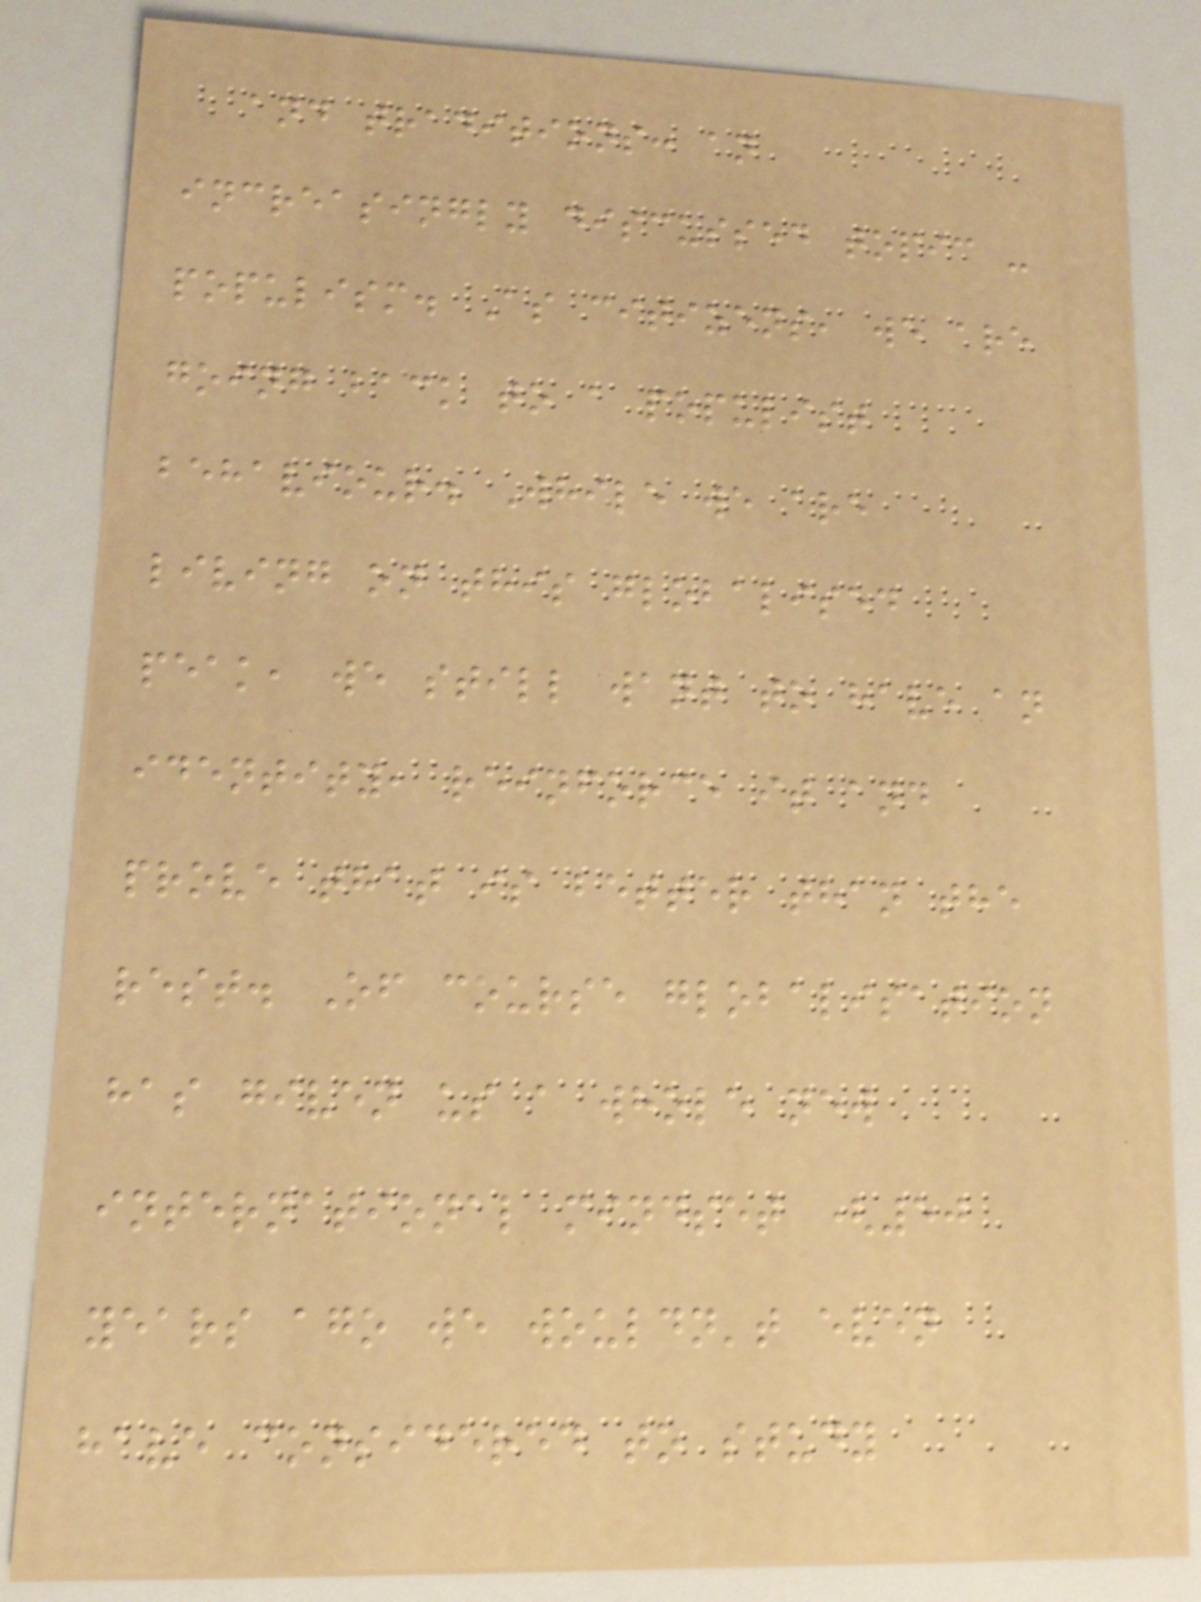and traditions: an
increasingly discussed topic -
populism. As citizens, we are
going back to a populist
behaviour. While we are
living on this globalised
peak, we still want to have an
identity, reinforce it and
prove that is better than the
rest. Of course globalisation
has given us a whole new
international mindset (50
years ago we wouldn't even
have considered to study
